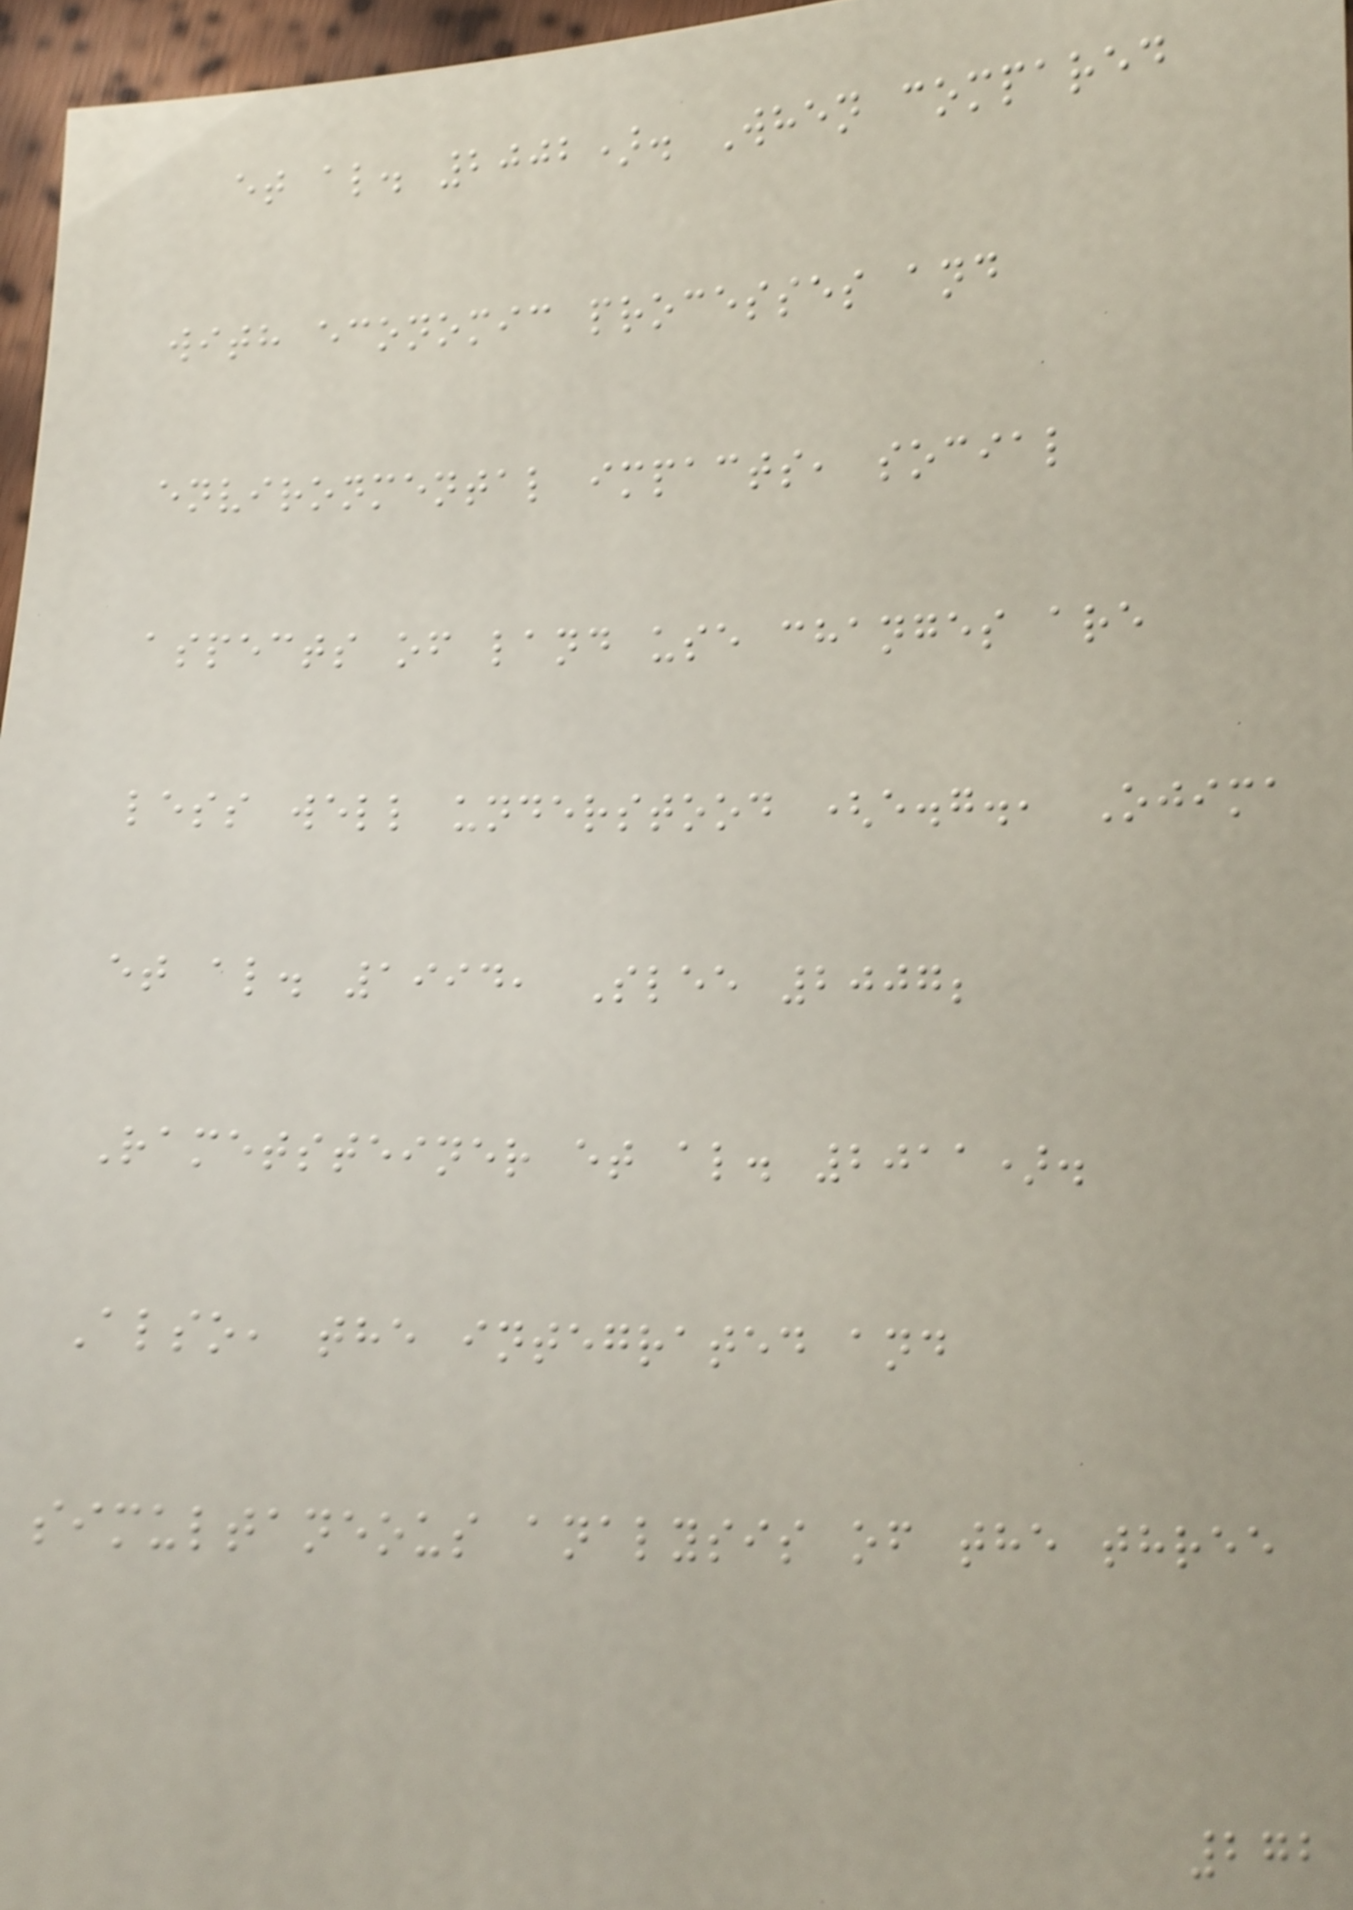et al. 2002). When compared
with economic processes and
environmental impacts, social
aspects of land use changes are
less well understood (e.g., Ojima
et al. 1994, Slee 2007;
Rametsteiner et al. 2011).
Also, the integrated and
simultaneous analysis of the three
272
